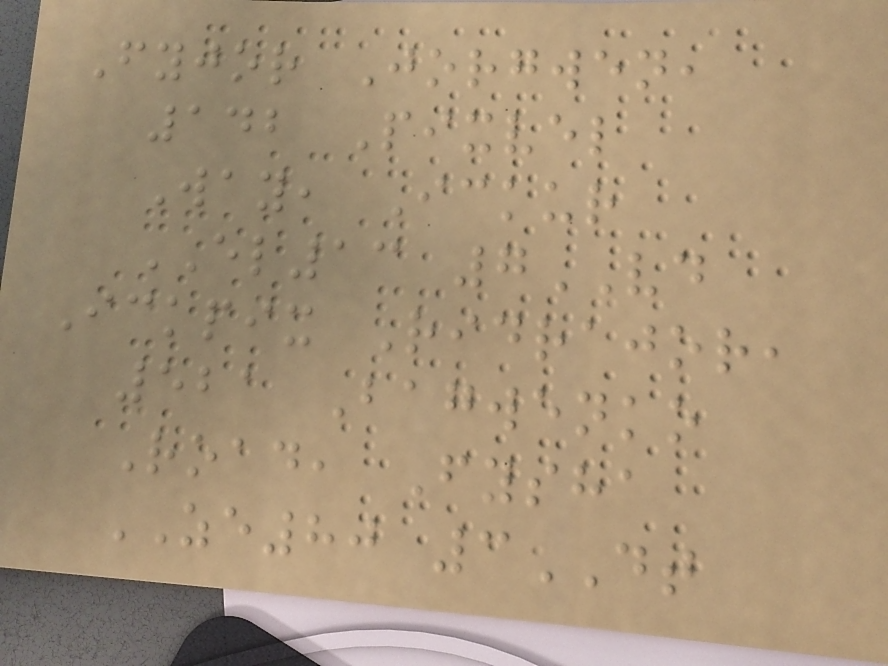Fyjor Jorgwen,
142 Pixvel
Way, Ickur
EL13 7VD
Ickpix Ridrajor,
521 Bagwenko
Road, Fysha
ZE80 3DT
